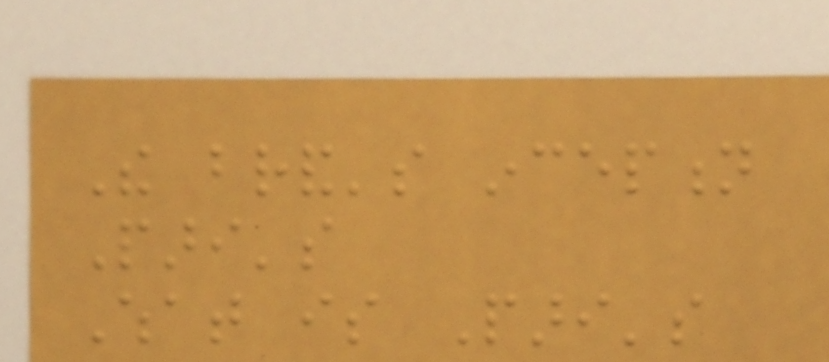The brand's inception
Pari's
What is Pari's
